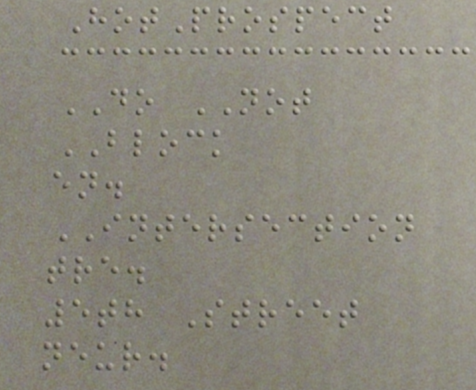HotProspect
DO NOT
BLOCK
en.
INTERSECTION
tre.
5th Street
neur.
